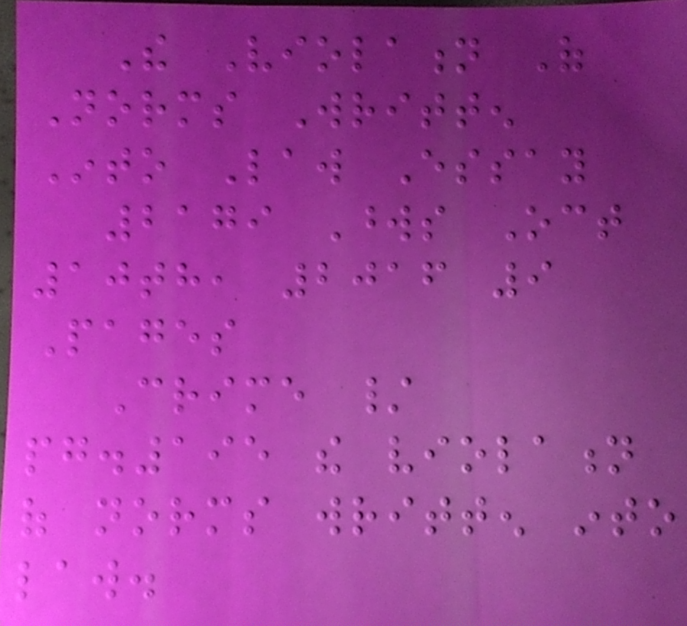The Violation Of
Norms Written
Into Law Essay
2179 Words Oct
10th, 2016 9
Pages
Crime /
pg.195 the violation
of norms written into
law.
